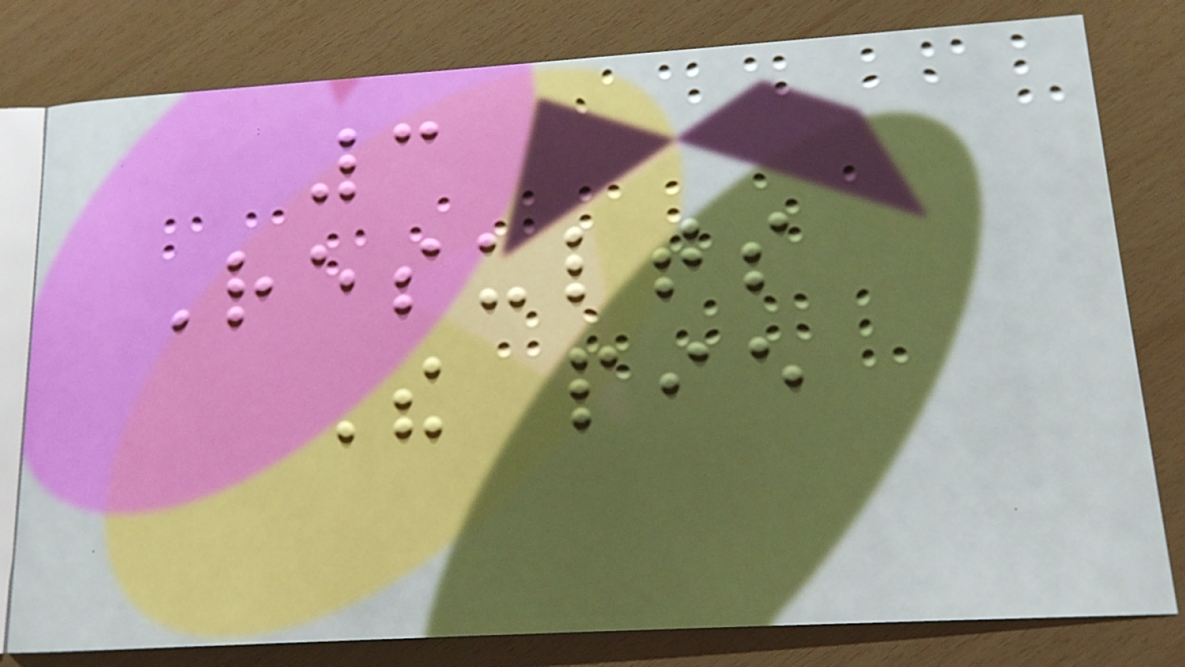3
Results
The pie
